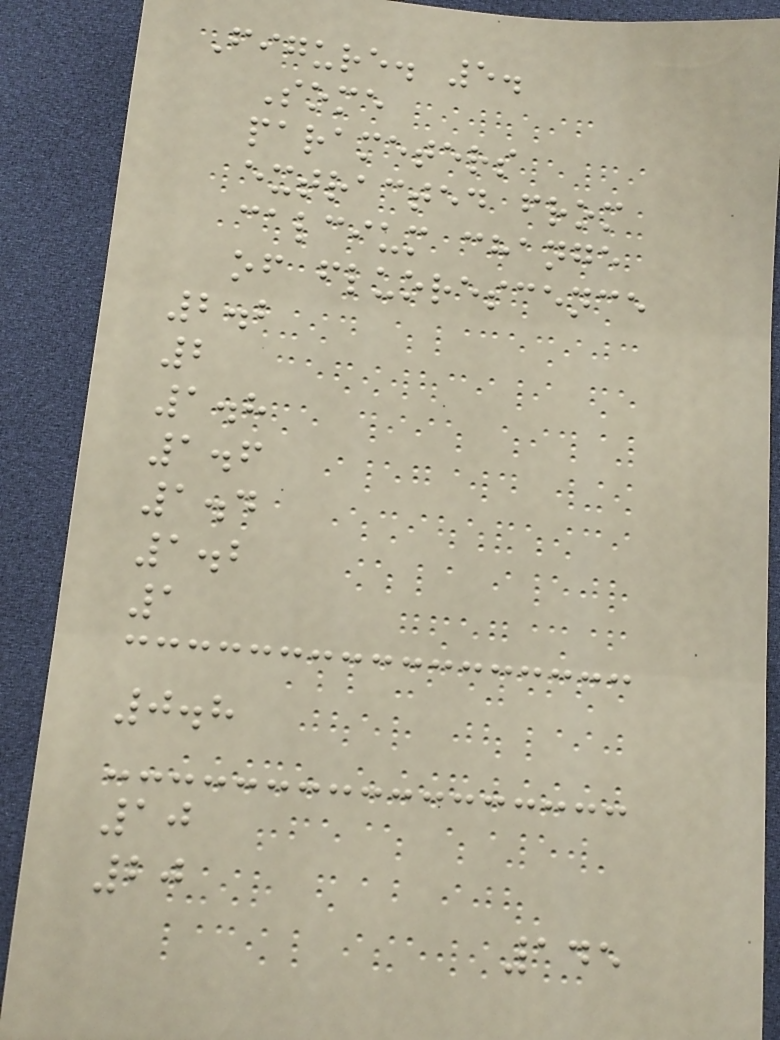Figure. 5.
Some
parameters
extracted from
calcium change
of fluorescence
2.2
2
1.8
1.6
1.4
1.2
1
0.8
10
20
145
